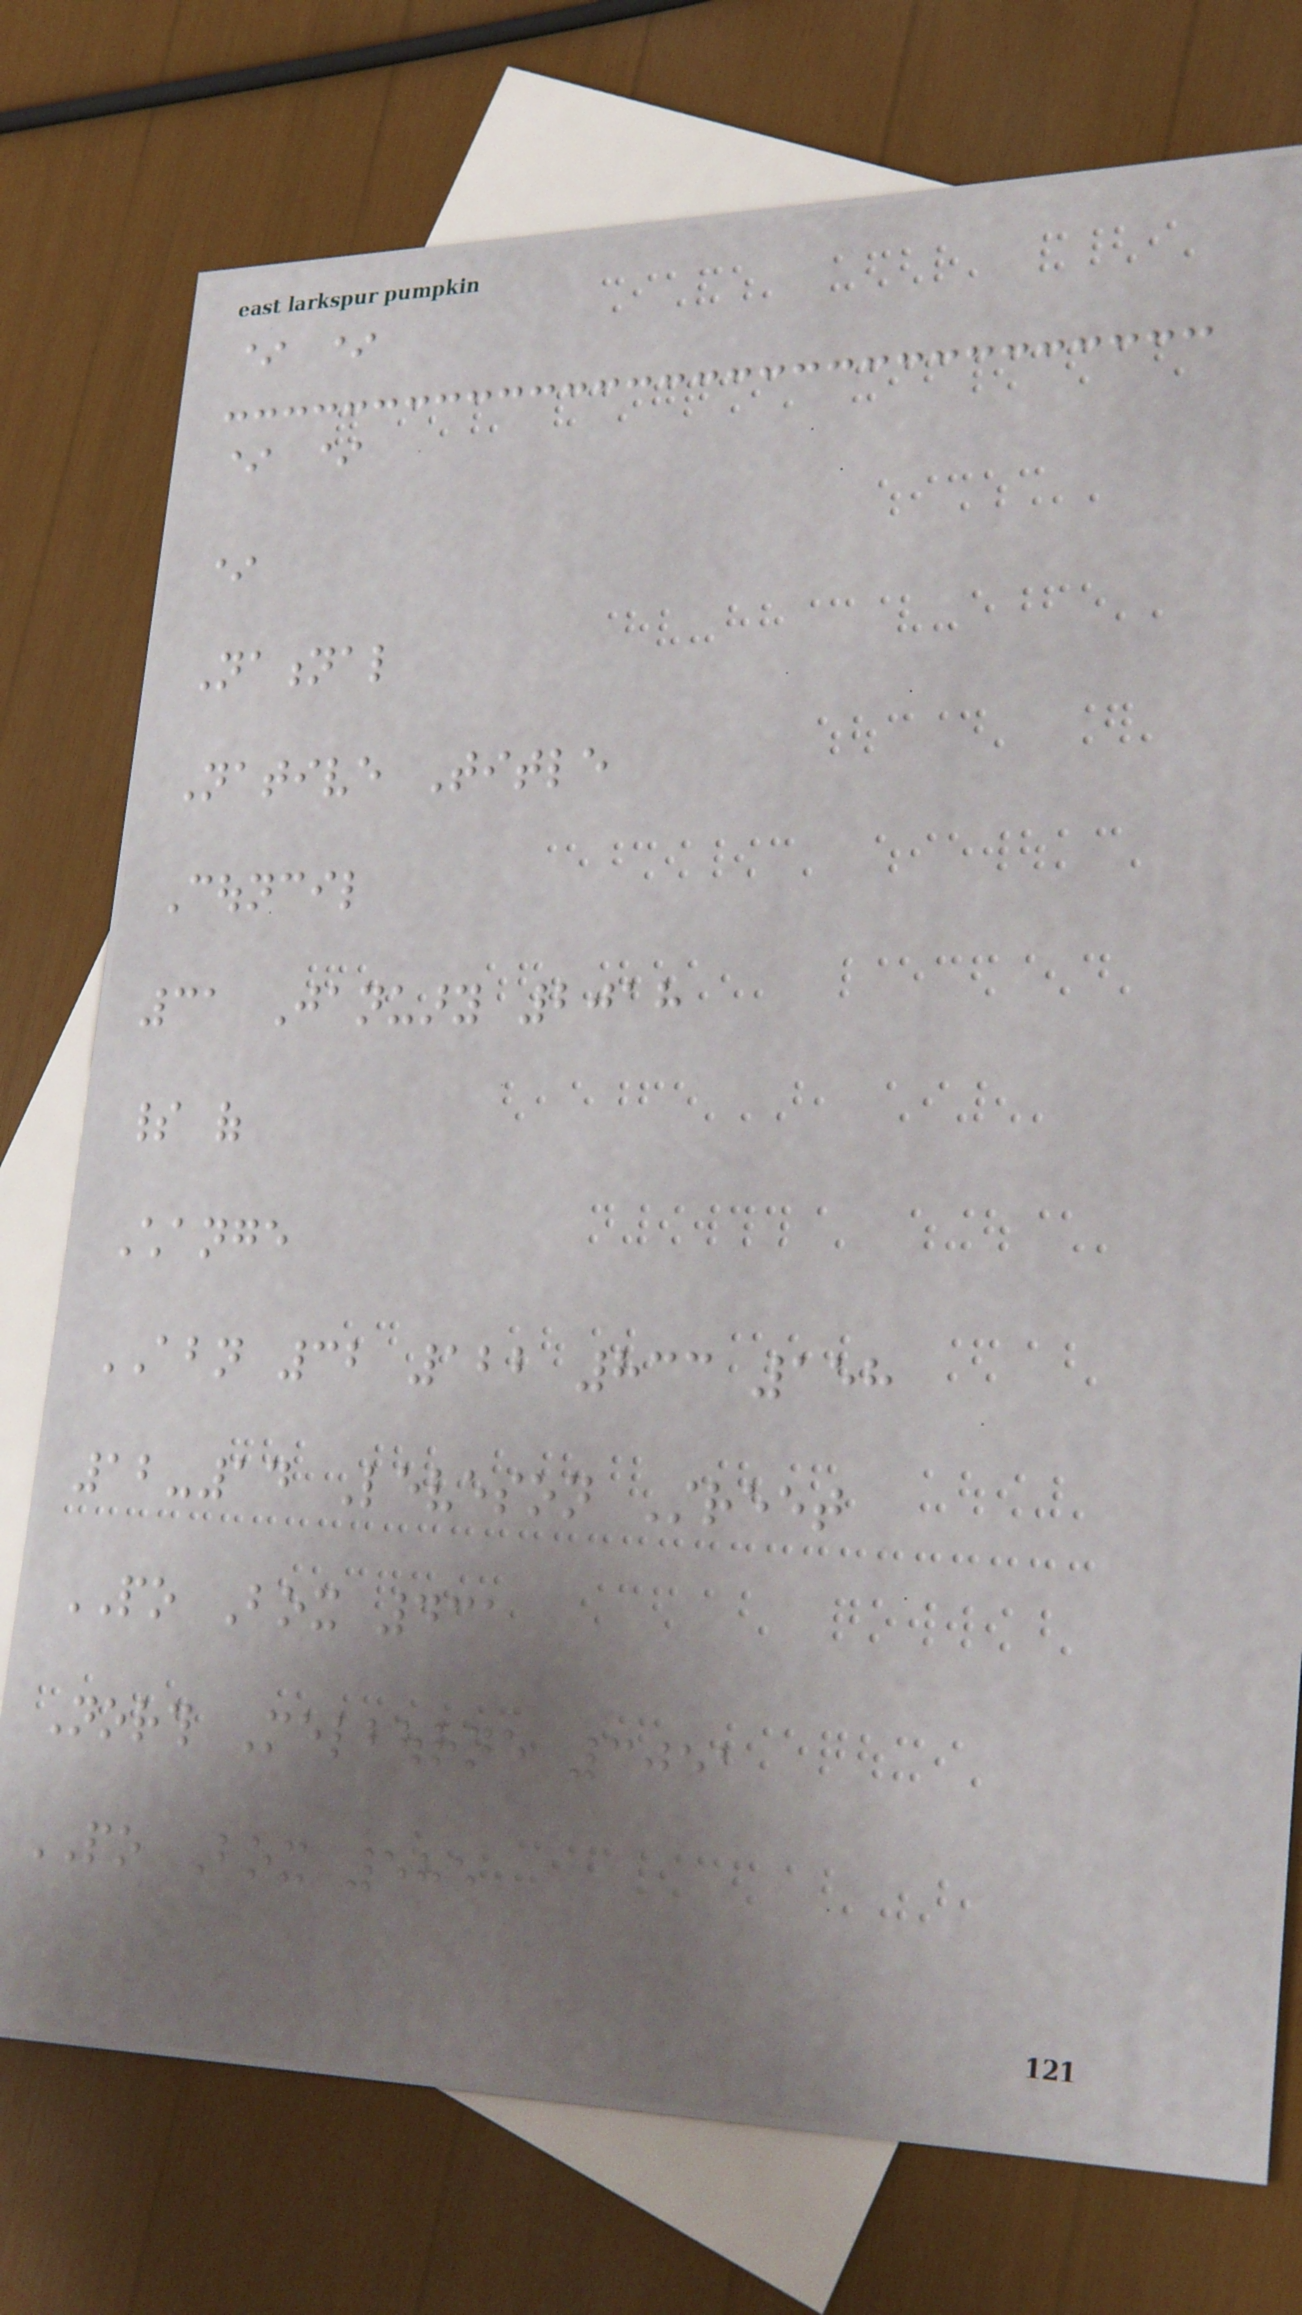* *
* *
*
National
Native Title
Council
31 January 2018
spirit of
Change
ABN 32 122 833 158
12-14 Leveson Street
PO Box 431
North Melbourne 3051
PO Box 585
